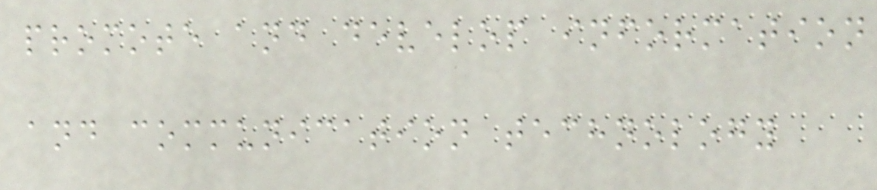promote and develop information
and communication technology
